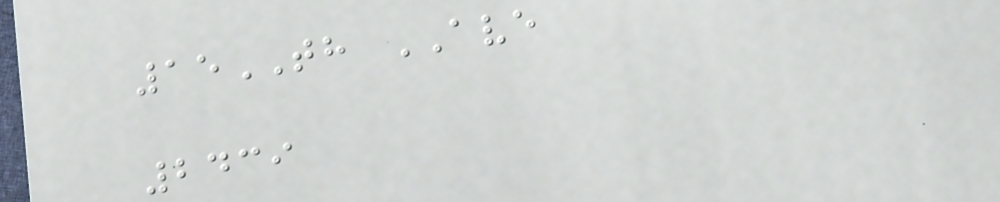15TH AVE
2439
